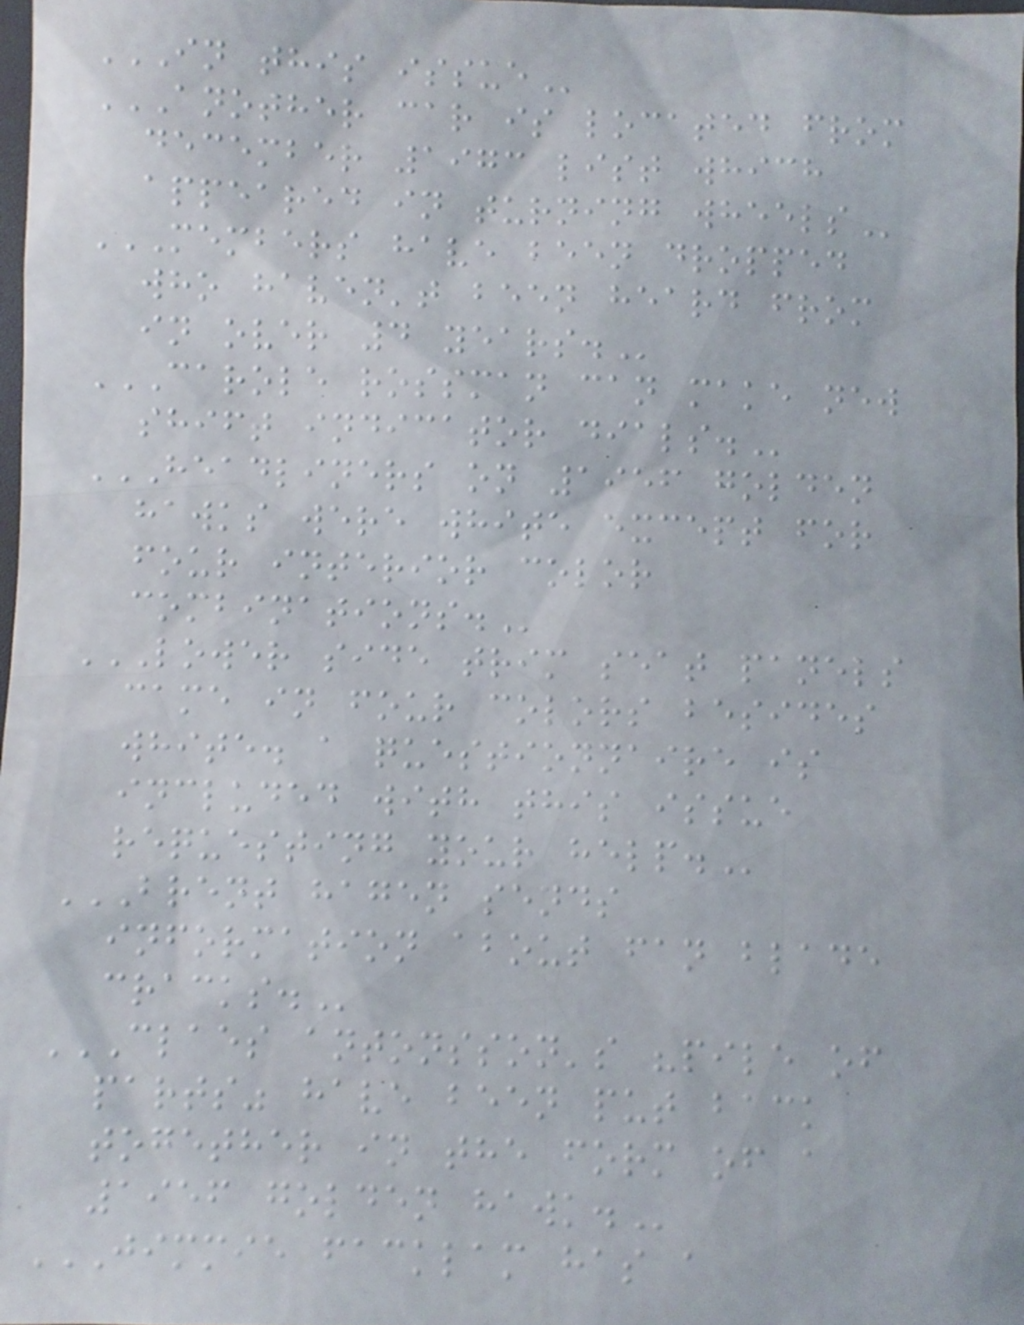IN THIS ISSUE
ANOTHER CAR IS LOCATED FROM
DECEMBER 1973 LIST WHICH
APPEARED IN TURNING WHEELS
MEMBERS HAVE BEEN DROPPED
WHO HAVEN'T BEEN HEARD FROM
IN OVER 4 YEARS.
CAROLE ROSSMAN CAN MAKE NEW
SHIFT INDICATOR DIALS.
HEADLINERS ON 1956 GOLDEN
HAWKS WERE WHITE EXCEPT FOR
FOUR INTERIOR COLOR
COMBINATIONS.
LOWER SIDE TRIM SEAT PANELS
CAME IN FOUR COLORS BESIDES
WHITE. A QUESTIONNAIRE IS
INCLUDED WITH THIS ISSUE
REQUESTING YOUR HELP.
BRENT HAGEN SENDS
INFORMATION ABOUT FAN BLADE
CRACKS.
CLAES ANTONSSON'S "PILE OF
PARTS" HAVE BEEN PUT BACK
TOGETHER IN THE FORM OF A
1956 GOLDEN HAWK.
JIMMIE FACKLAM HAS A
